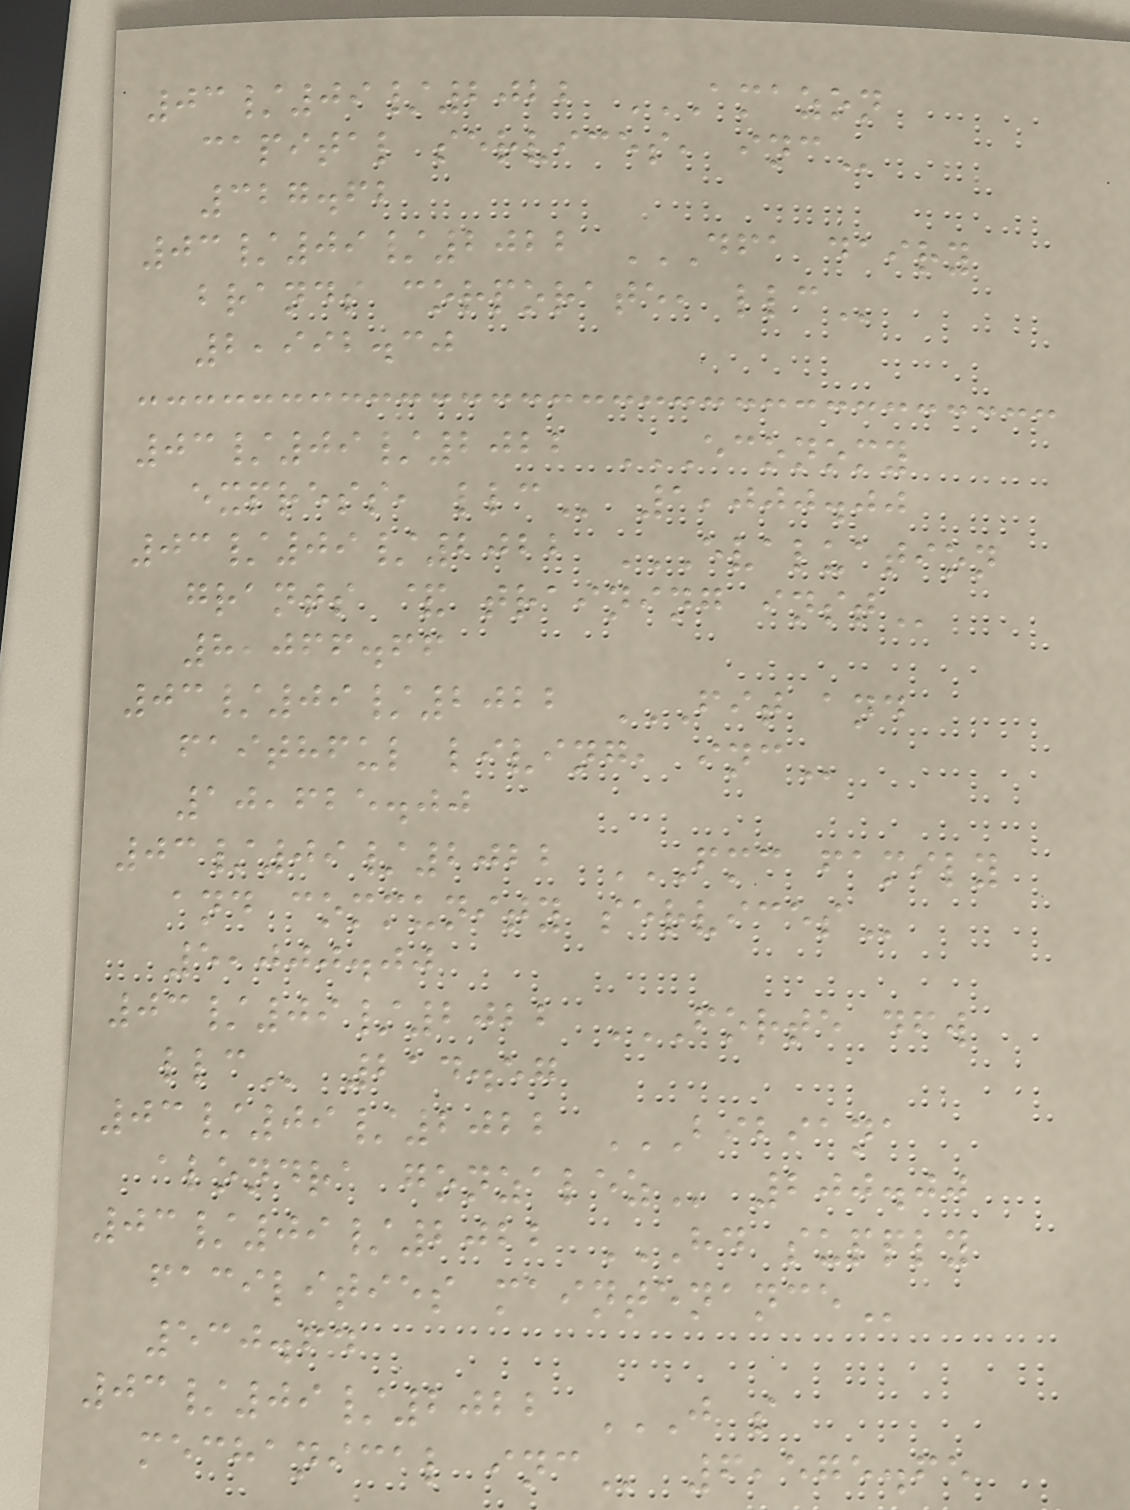03/09/2022 AMAZON
CAPITAL SERVICES, INC
327.62
03/09/2022 DFA DAIRY
BRANDS CORPORATE, LLC
2,992.30
03/09/2022 ECONOMY
EXPRESS, LLC 1,000.00
03/09/2022 EVALUATION
GRANTS & TRAINING INST
8,066.66
03/09/2022 FIT AND
FAITHFUL LIVING, INC
10,625.00
03/09/2022 FMC FAMILY
AND COMMUNITY SERVICES
5,000.00
03/09/2022 FORTE DFW
LLC 214.57
03/09/2022 BIBIANA
ALONDRA GONZALEZ 200.00
03/09/2022 HD SUPPLY
FACILITIES MAINTENANCE
530.64
03/09/2022 J S
MECHANICAL INC 6,575.65
